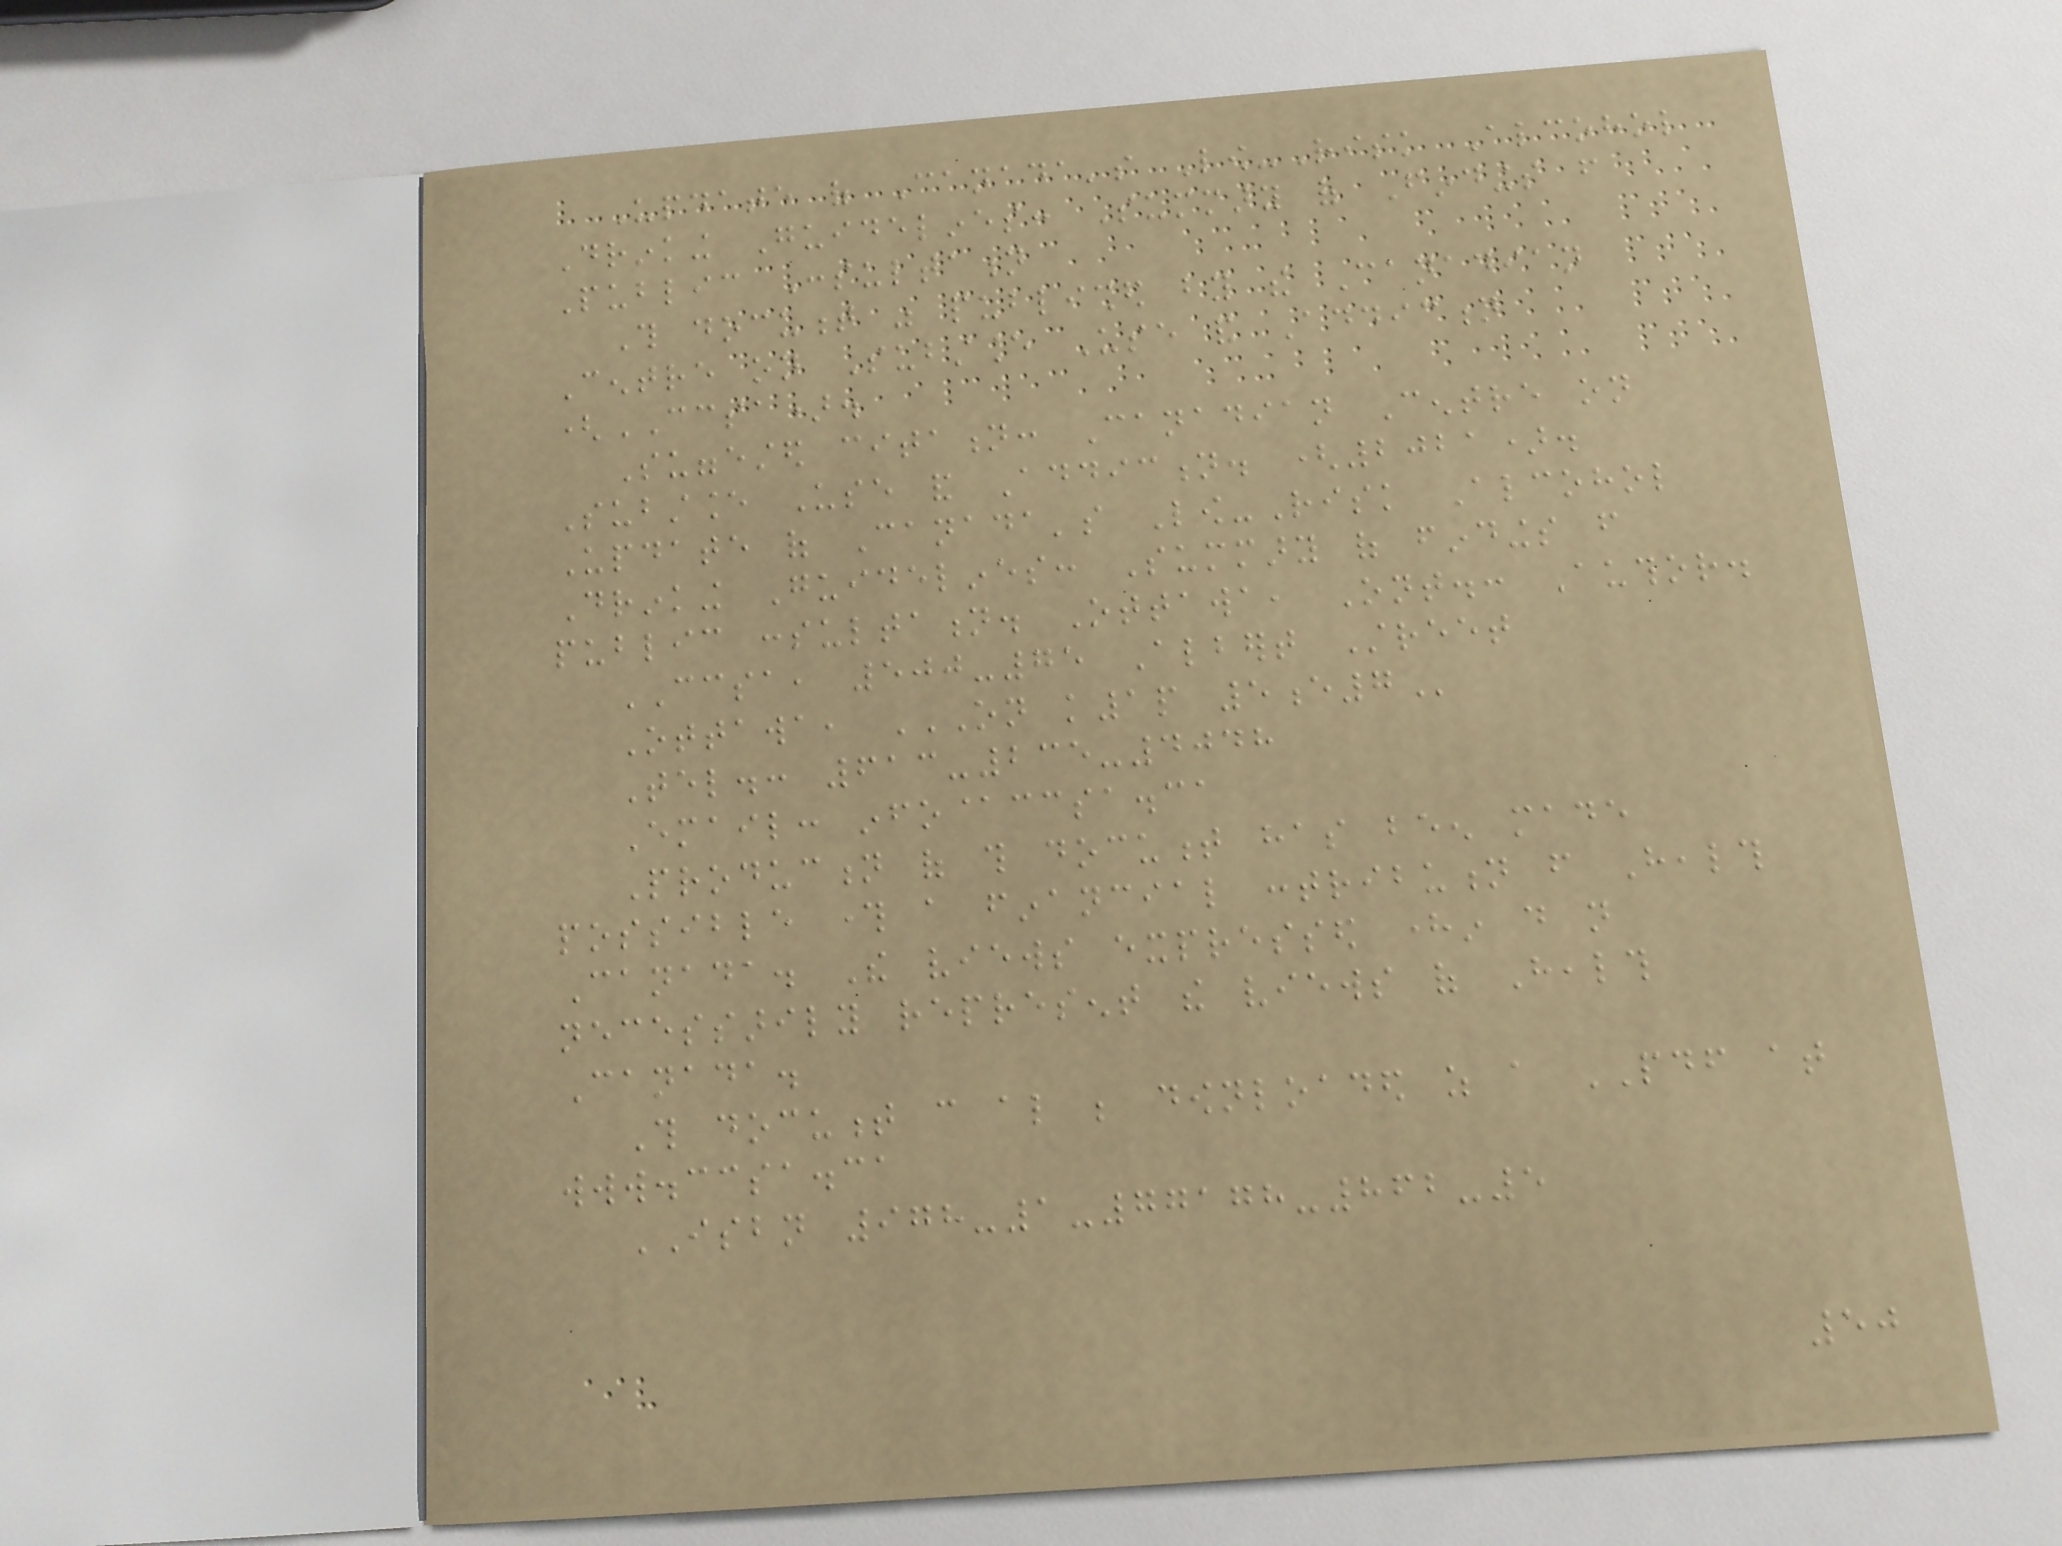Update of Canada's Low-Risk Alcohol
Drinking Guidelines: Summary of Findings from
Public Consultation
This document was published by the Canadian
Centre on Substance Use and Addiction
(CCSA).
Suggested citation: Canadian Centre on
Substance Use and Addiction. (2021).
Update of Canada's Low-Risk Alcohol
Drinking Guidelines: Summary of findings from
public consultation. Ottawa, Ont.: Author.
CCSA, 500-75 Albert Street
Ottawa, ON K1P 5E7
Tel.: 613-235-4048
Email: info@ccsa.ca
Production of this document has been made
possible through a financial contribution from Health
Canada. The views expressed herein do not
necessarily represent the views of Health
Canada.
This document can also be downloaded as a PDF at
www.ccsa.ca
ISBN 978-1-77178-862-5
50
